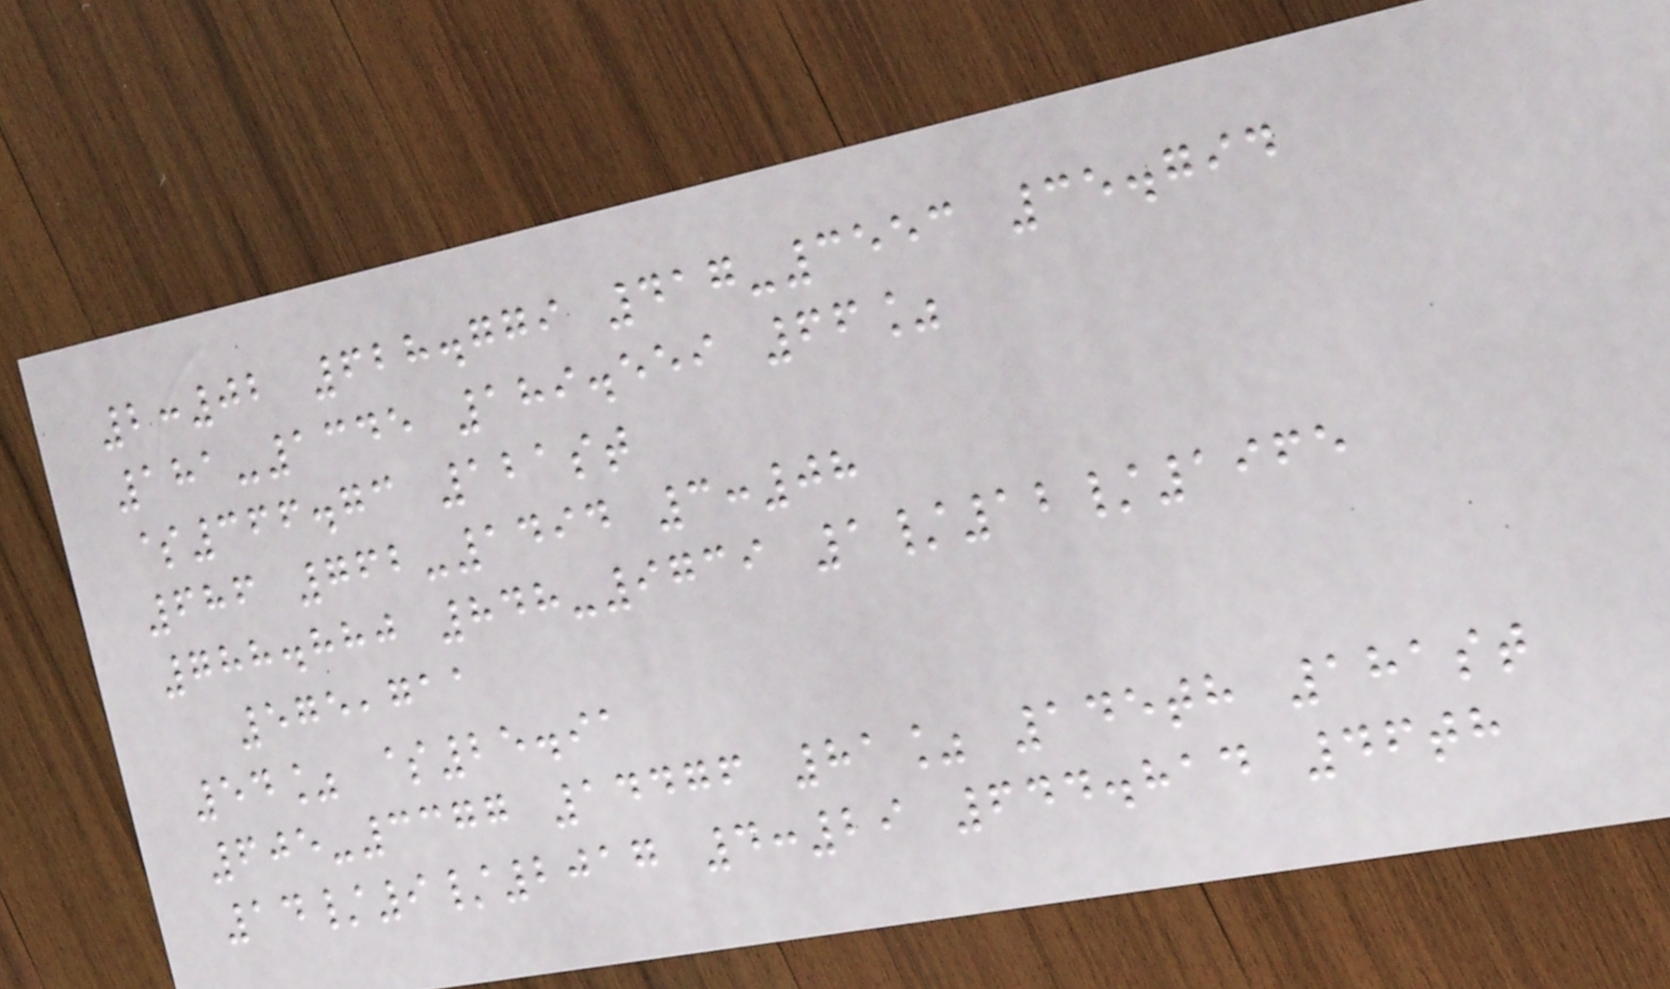2:02 628.779 417-3553 35.794
181-1345 189.559 66%
$366.73 121st
686 762-1494 3:08
788.880 848-9739 1/12/1965
575,711
54% $25.91
605-3377 14476 81% 145th 181st
14/9/2017 4:29 644.814 46th
